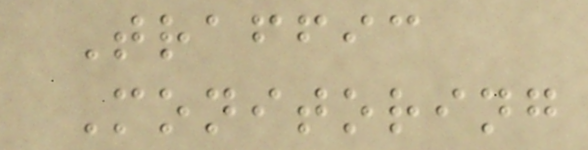Traffic
Monitoring
